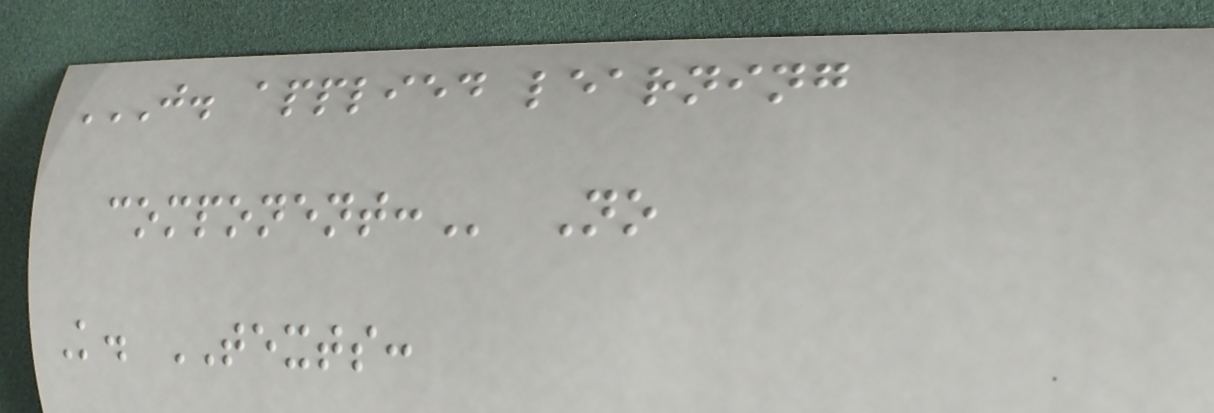J. APPLIED LEARNING
COMPONENT: No
K. TEXTS:
